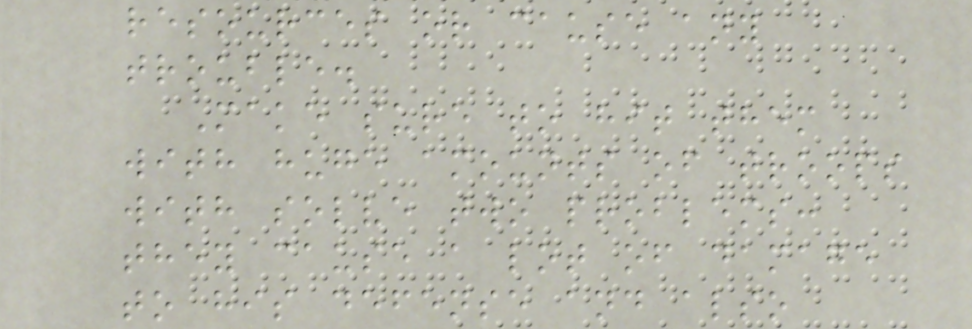resources or cause any
trouble.
Make sure to hit them
with huge amounts of troops
with solve two problems:
they cause a lot of damage
to his defense and also
